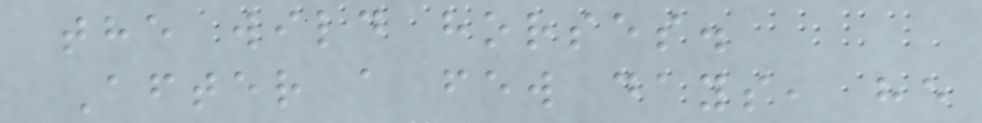the wild horses.
After a few days, he
